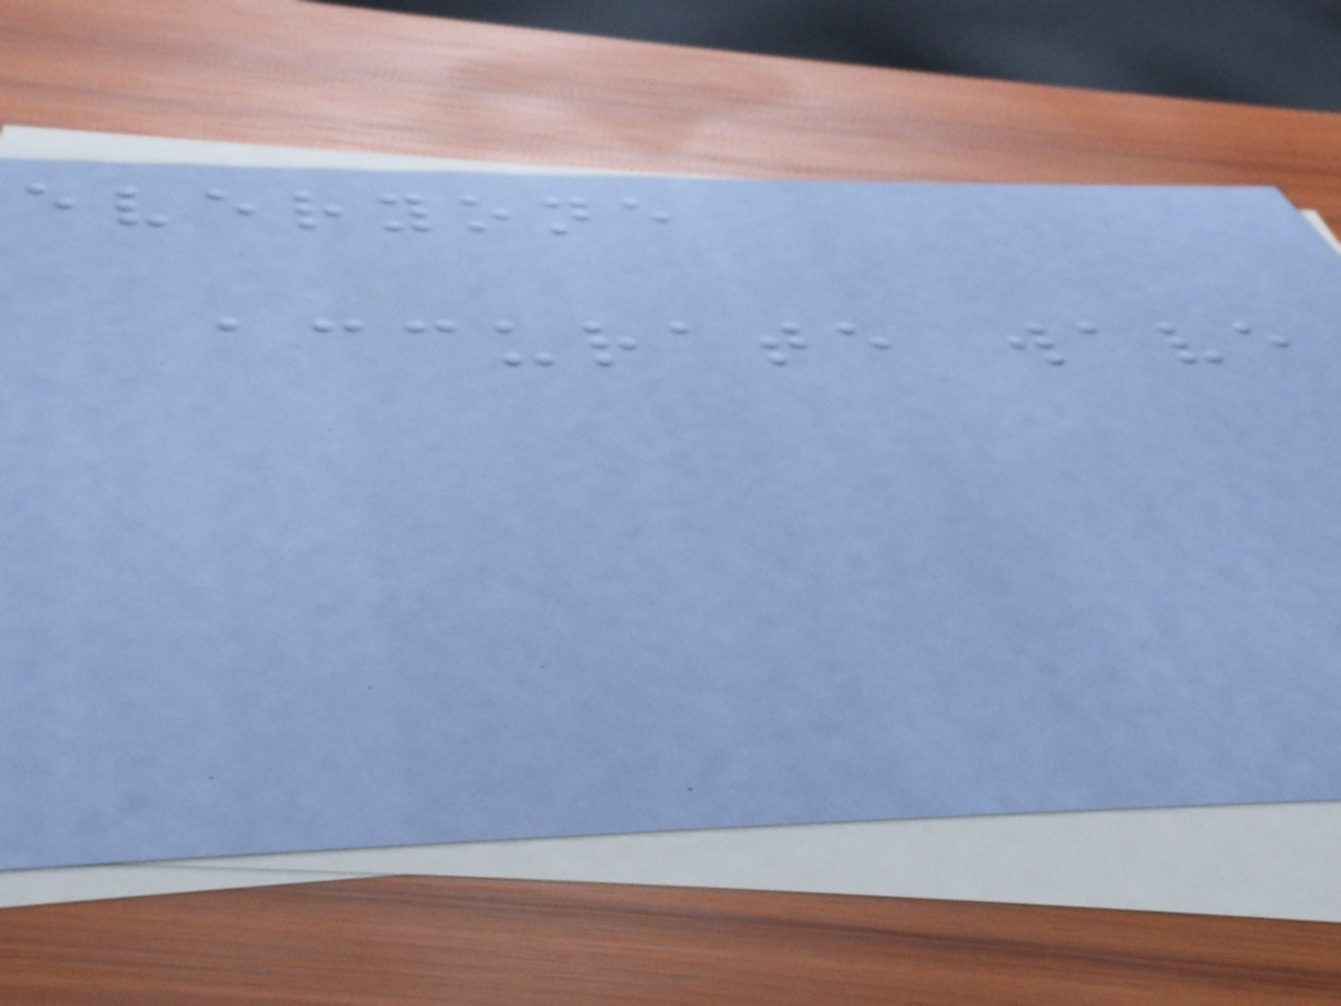everyone
accurate wave
